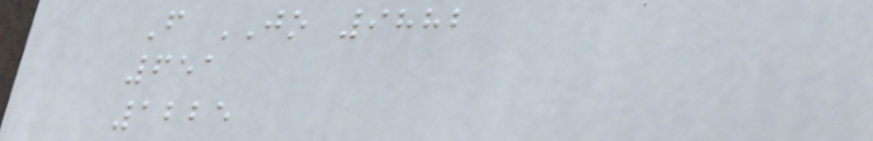F JO 9882
651
1225
